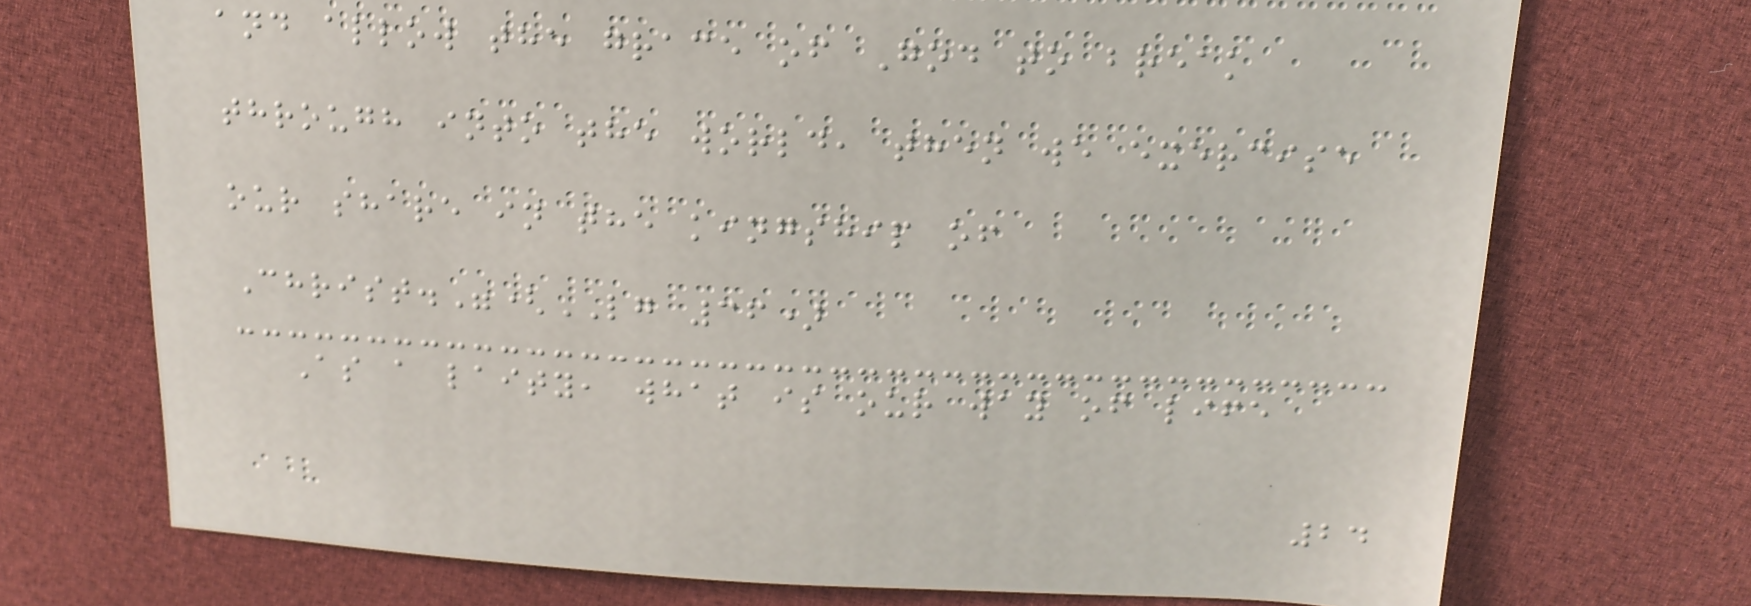and allow the grace of God to break
through into the world, then we exercise
our share in the kingship of
Christ."(LG 36)
As a laity, what is our way of life
24
